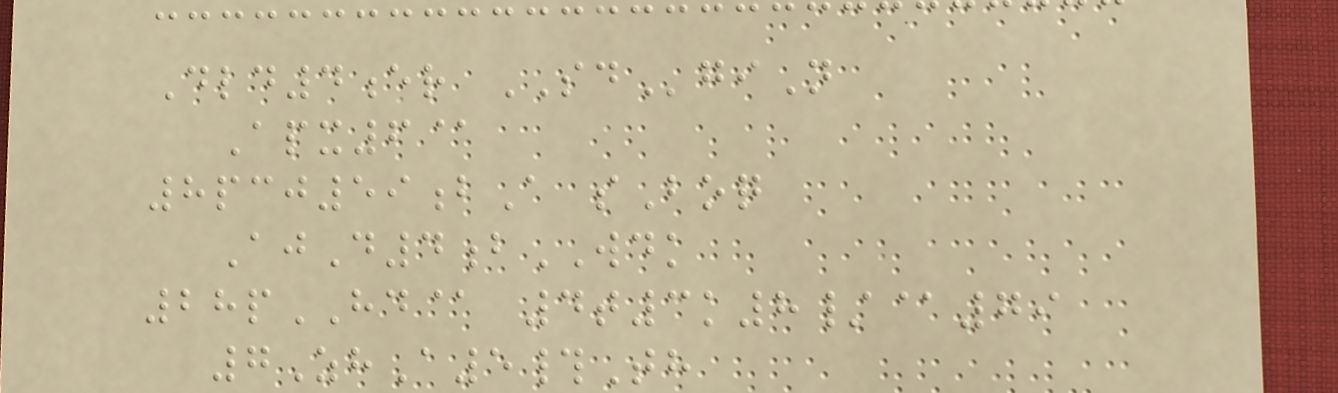Dld4er SDgiN
Apx6@
8pcj59bA sBoq
AjD4bWDK
28pHD@ 4t3k8/@79
7ZhA5#Th
